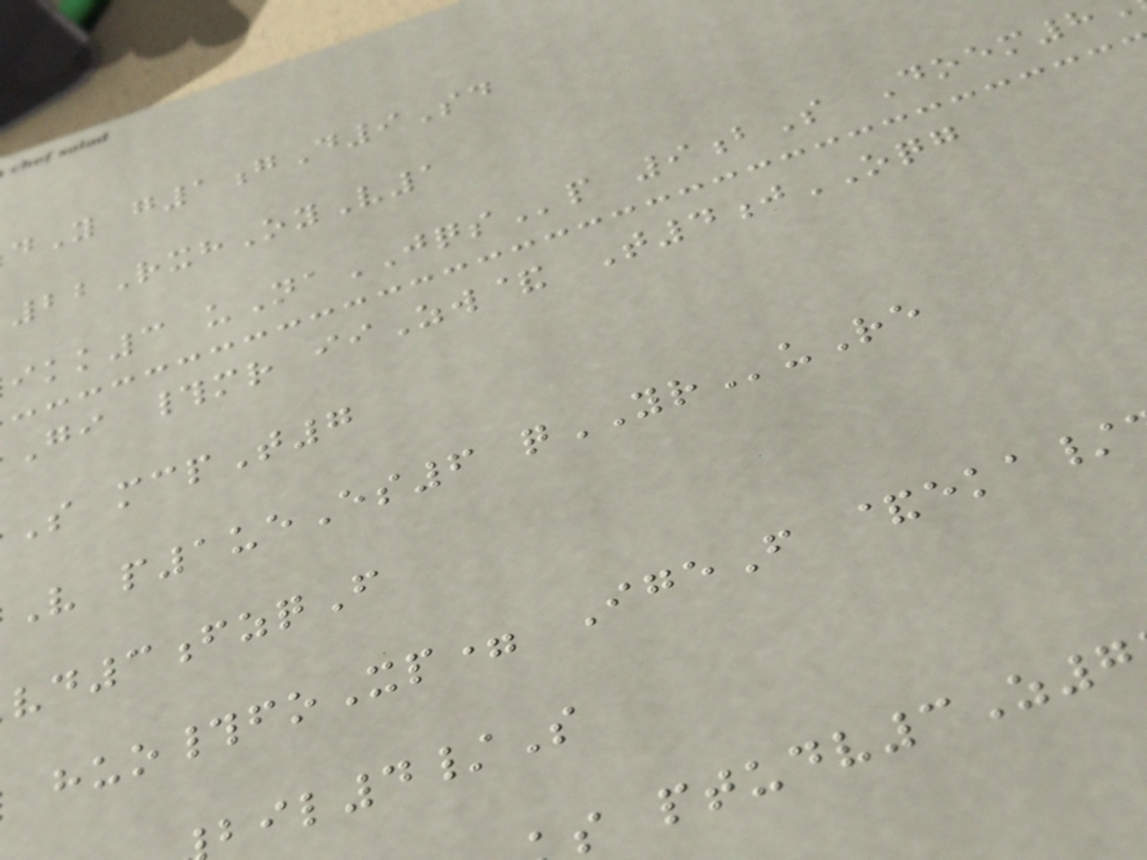dY g1gD9Sd
22RxhOyV1
kk3 uNaJQSp 9bS Doem8
Gi #mr iiZw& T4jOQG
S mcpT7
V p1ueEs6 qYRuRe
d3fzqF
huo#foXp= IgeF &eka/
l4/S
s ptudv3Z7
